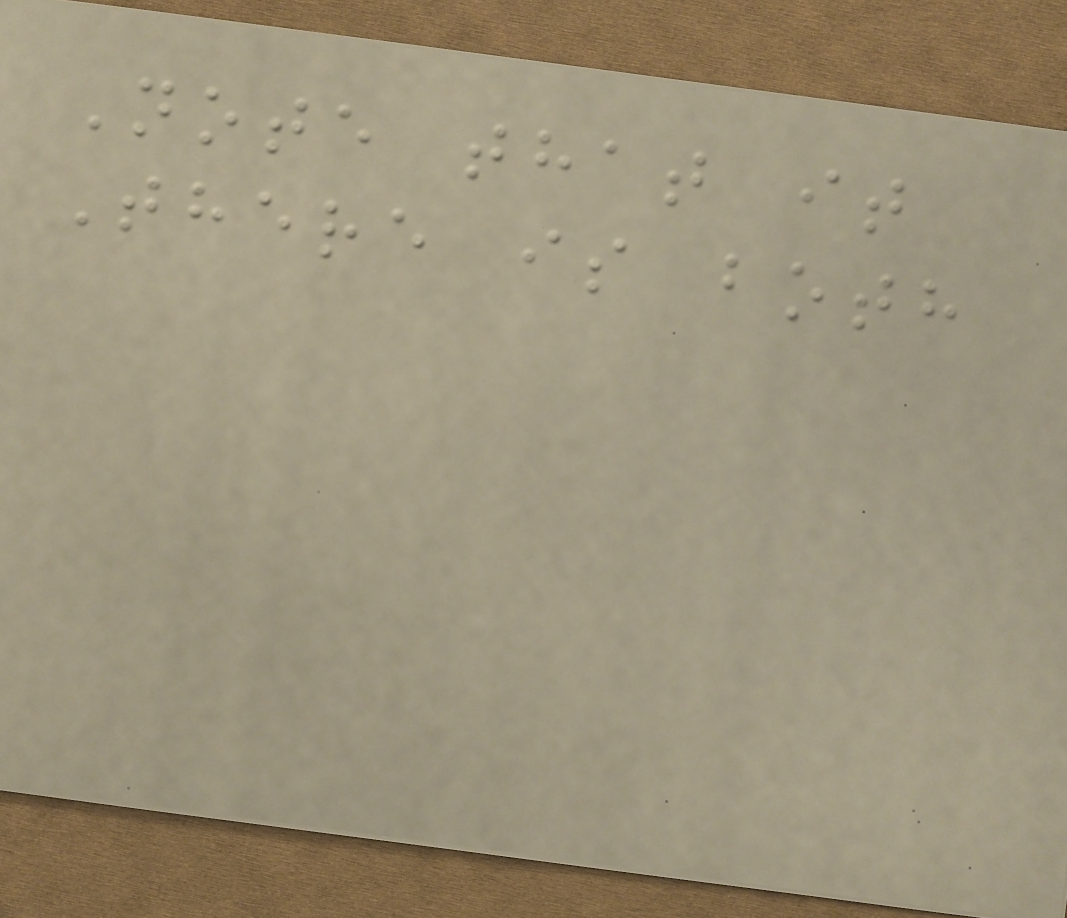Note that it
There is both
